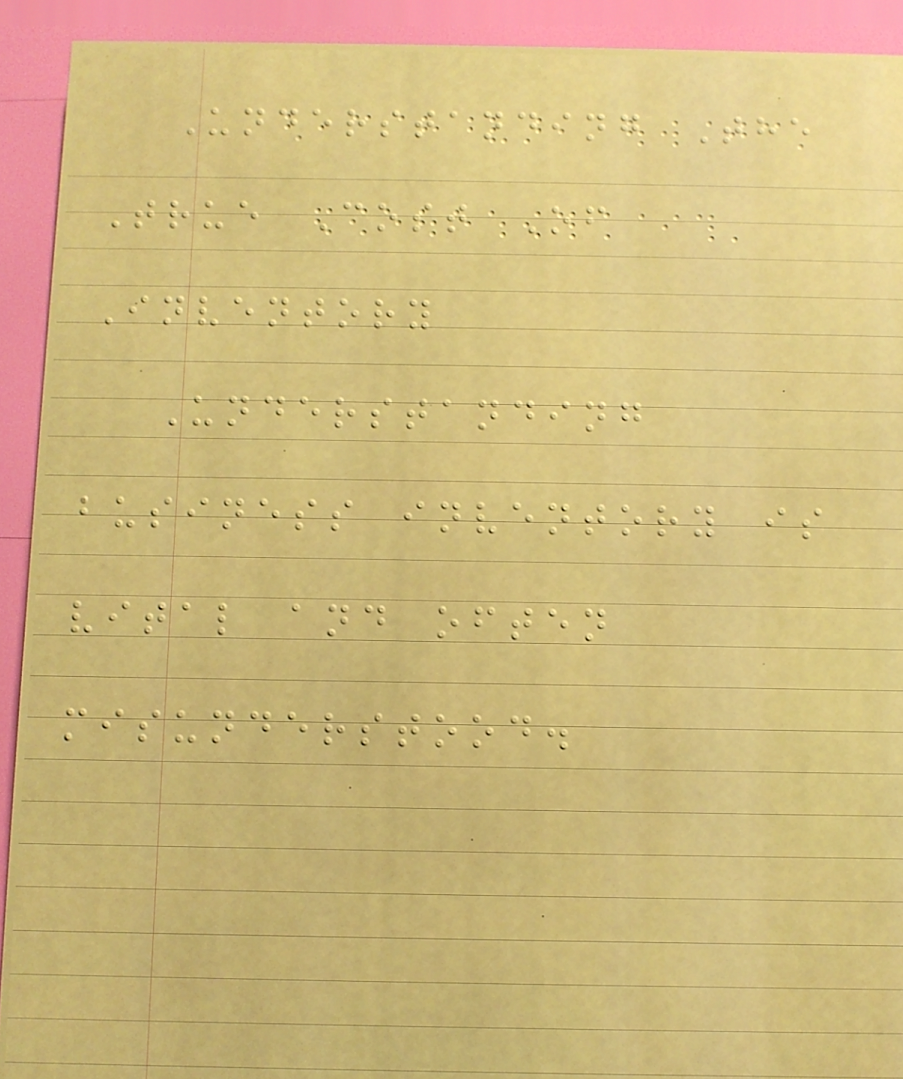Understanding The
True Cost Of
Inventory
Understanding
business inventory is
vital and often
misunderstood.
